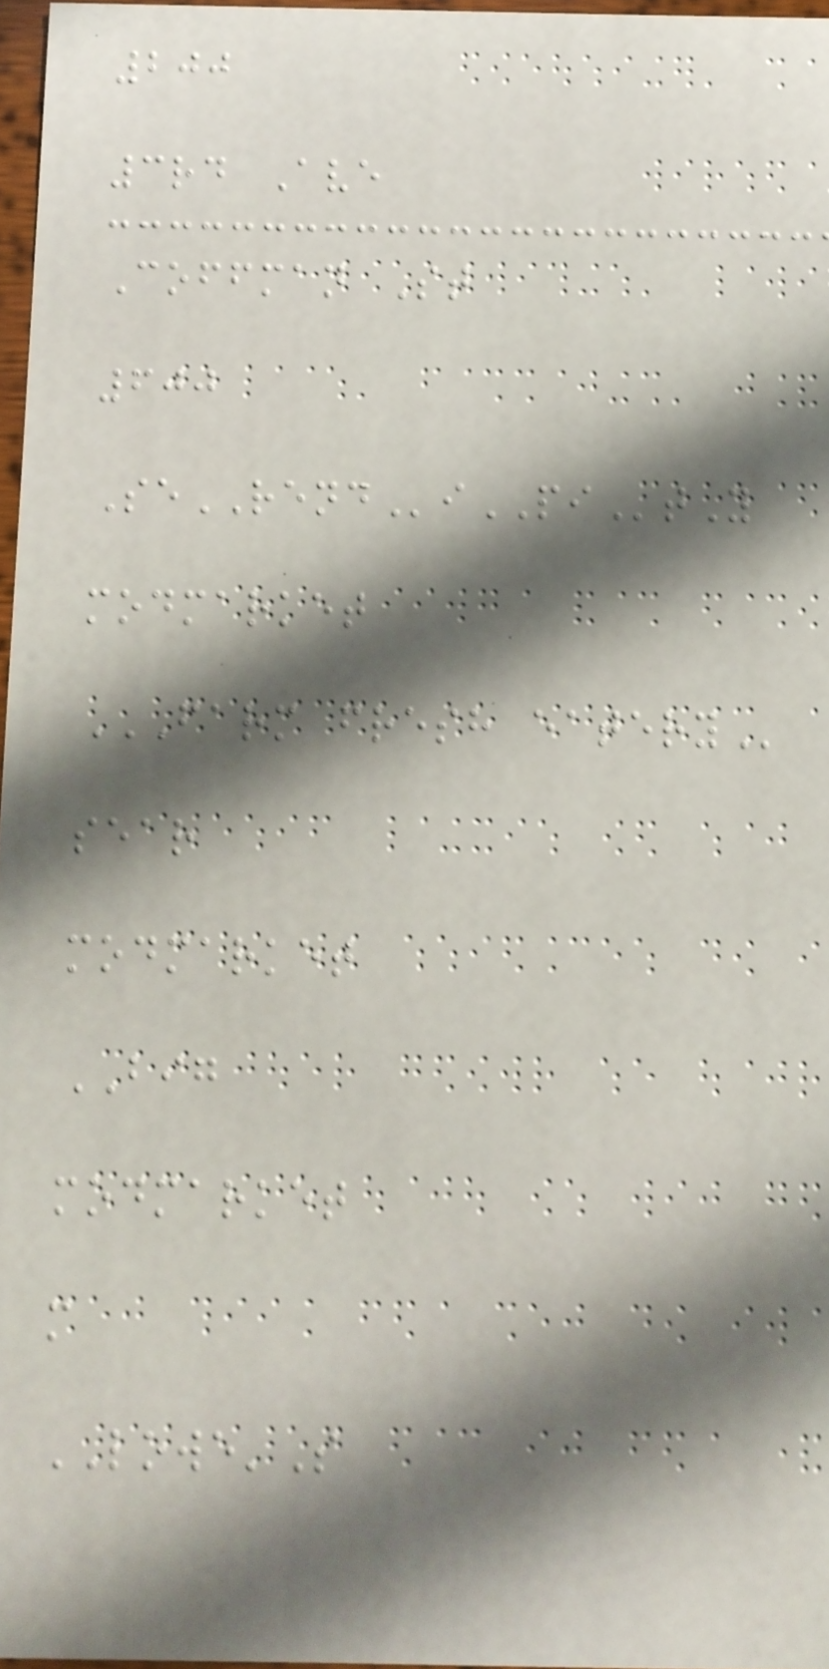200
3rd Ave
Coffman St
600
SeRENDiPItY
modmarket
FARM FRESH EATERY
sear
modmarket
BIG
modmarket
m
LOWE'S
